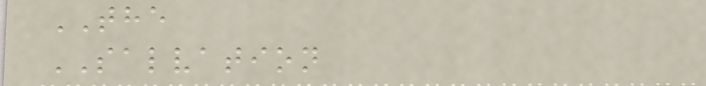THE
SALVATION
